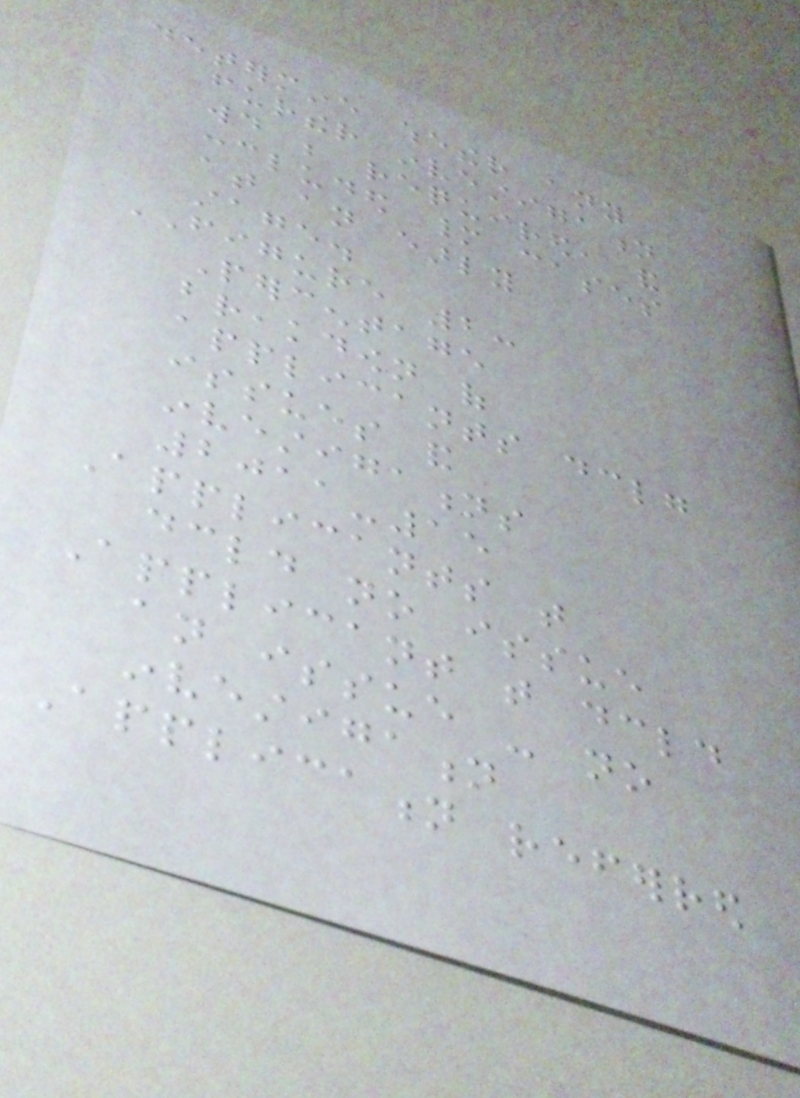determine whether any
further investigation
would be required, and
concluded many cases
at an early
stage.
FIGURE 2:
Percentage
breakdown of
applicants declaring
issues and
investigations
2011-15
Applicants that
declared no issue
Applicant that declared
an issue - no
investigation
Application referred
